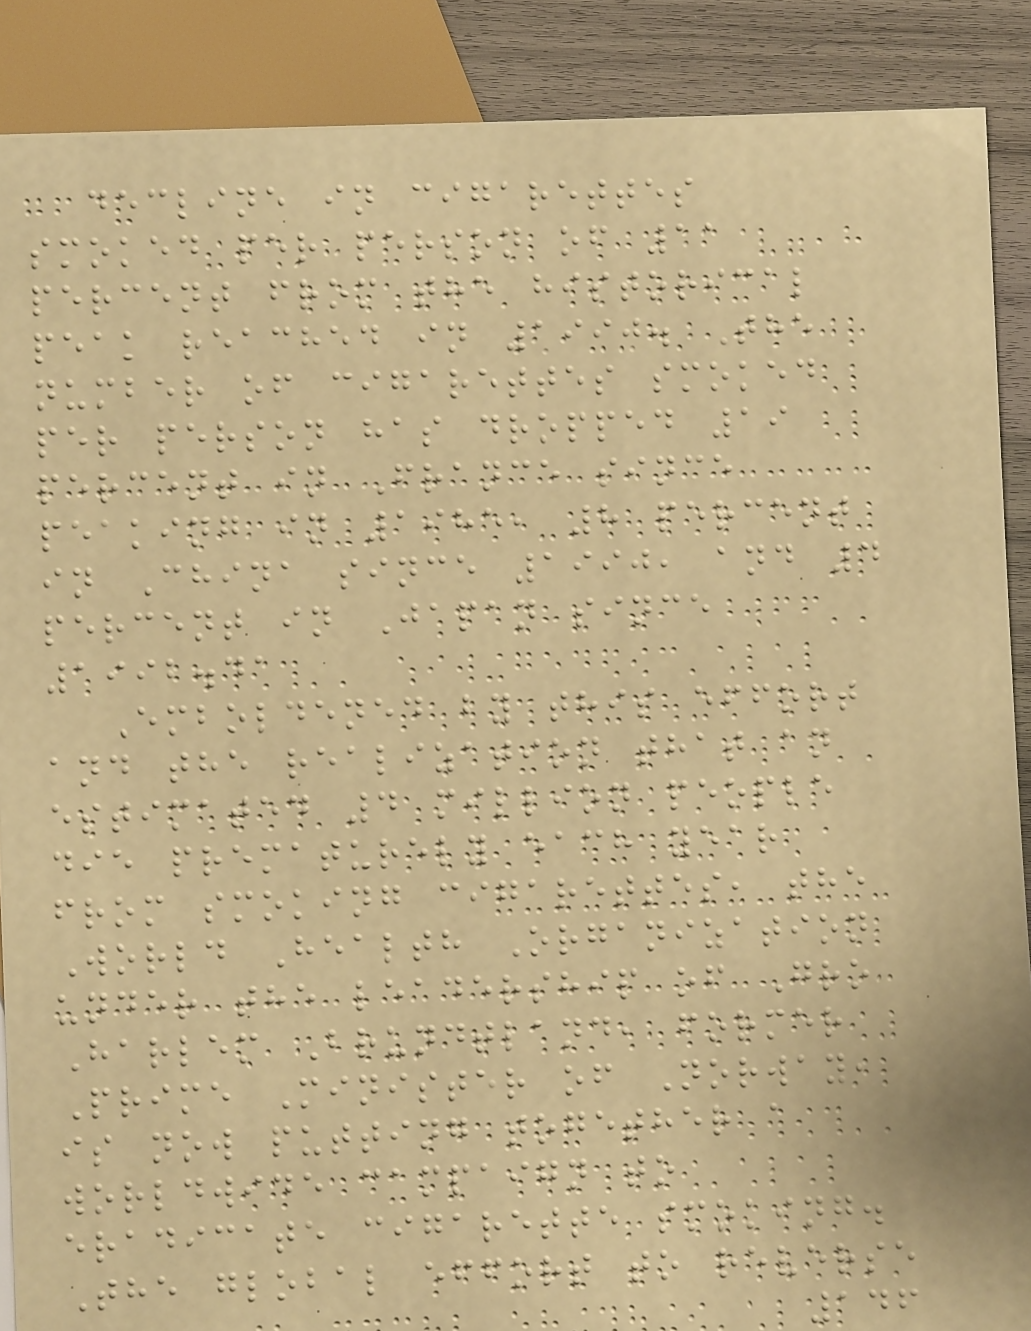decline in cigarettes
smoked per person of 11
percent from the historical
peak reached in 1990. The
number of cigarettes smoked
per person has dropped 19
percent in France since
peaking in 1985, 8 percent
in China since 1990, and 4
percent in Japan since
1992.41
Emboldened by this effort
and the realization that an
estimated 4 million people
die prematurely each year
from smoking cigarettes, the
World Health Organization
under the leadership of Gro
Harlem Brundtland, former
Prime Minister of Norway,
is now putting together a
worldwide campaign to
eradicate cigarette smoking.
The global effort to reverse
146
